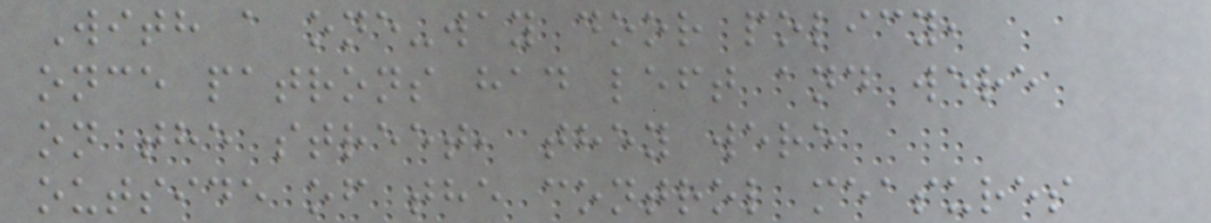With a one-way door policy,
once patrons had left and were
on the street, they were
outside of the control measures
